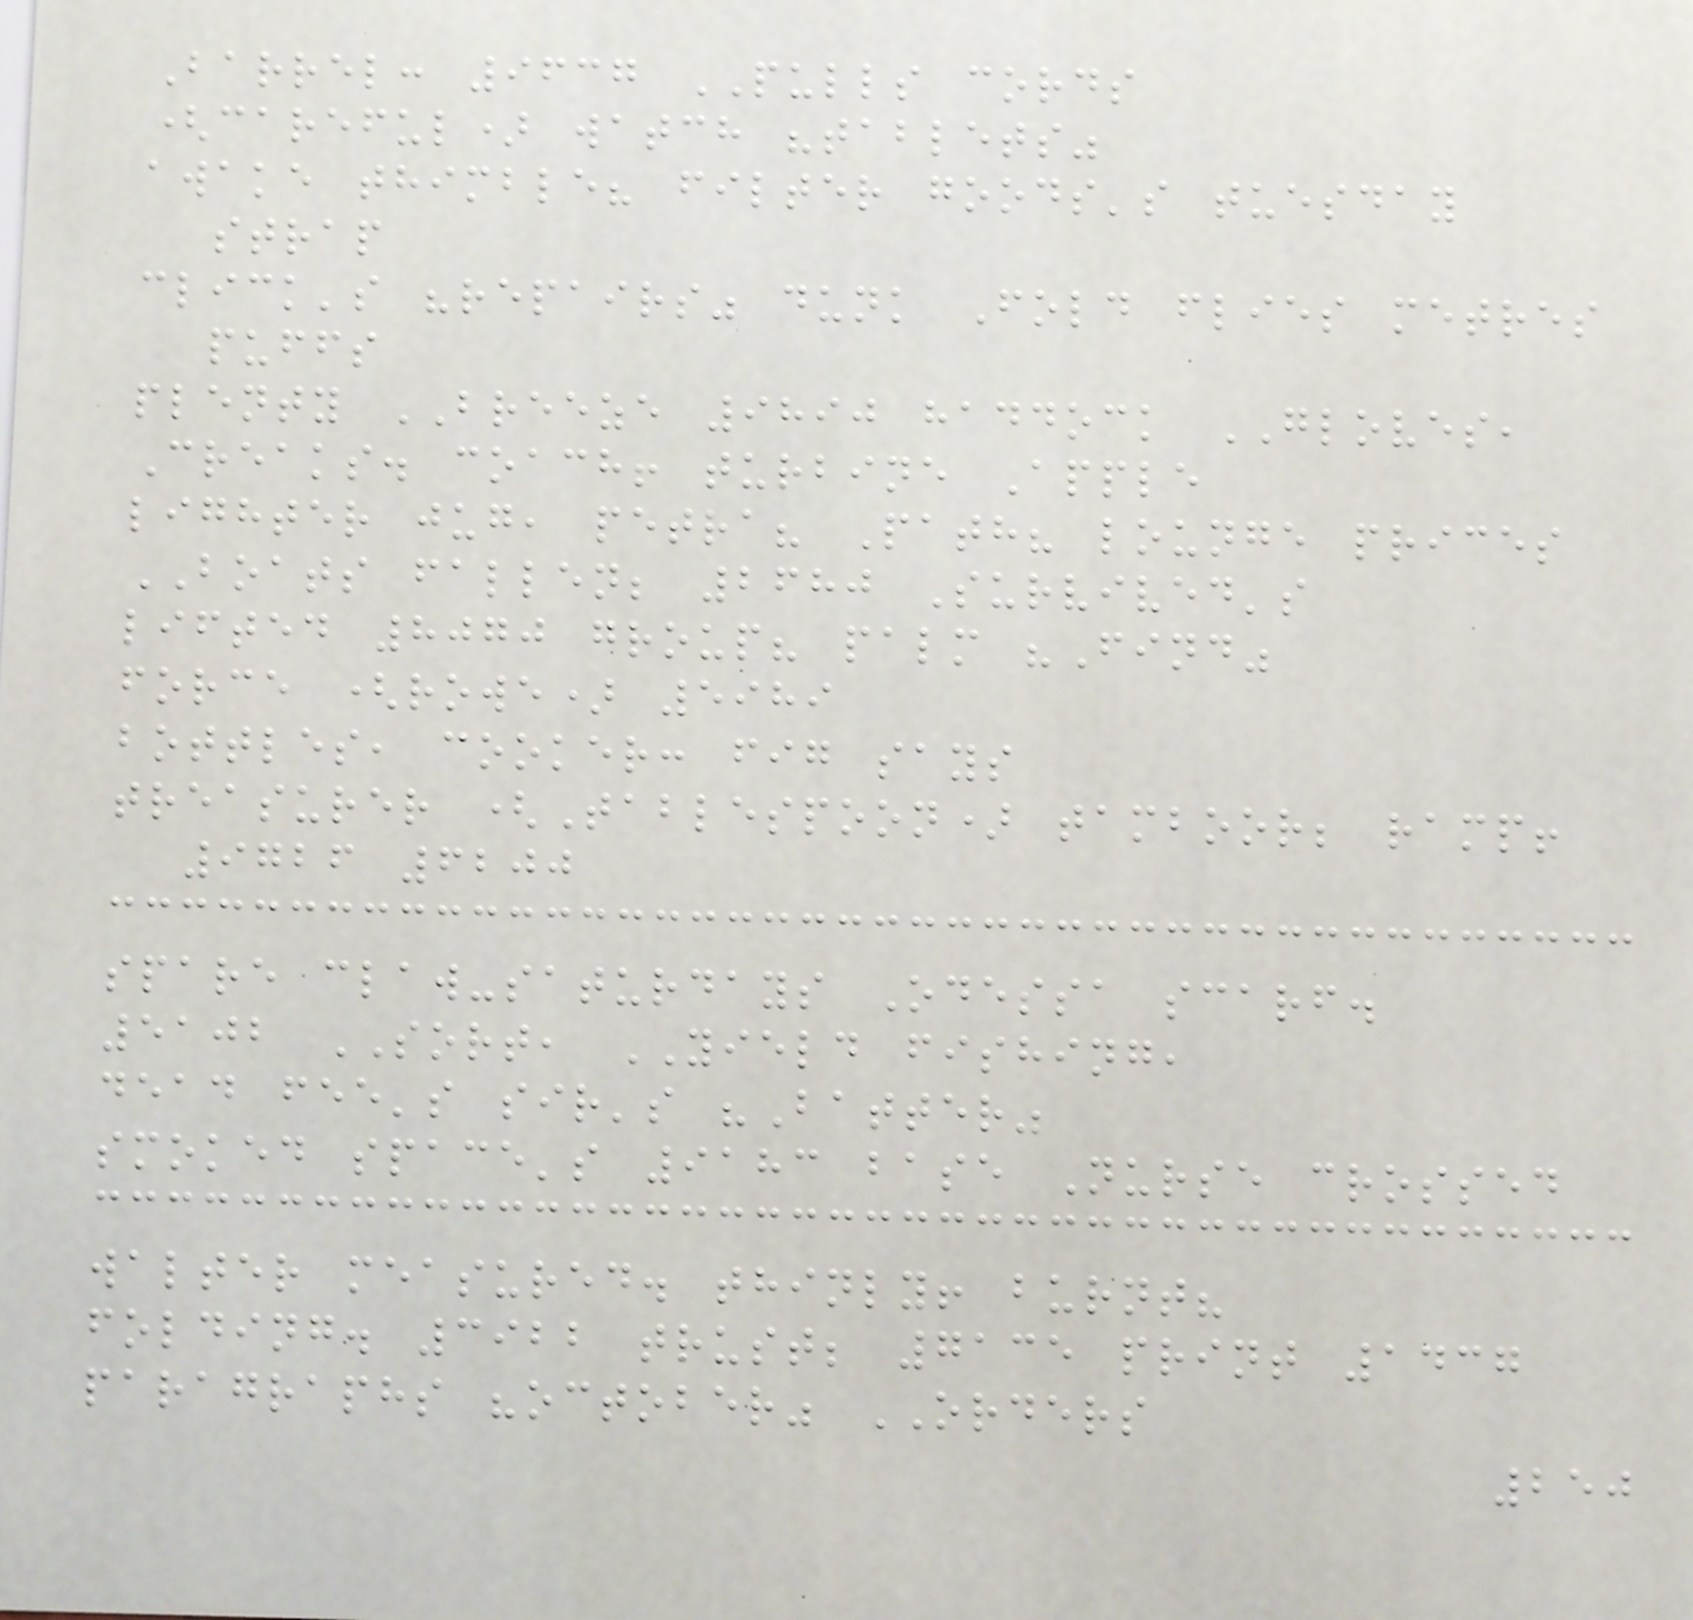Barrel: 9637 PULLS cords
(careful) watch "tablets"
awake thimble? filter goods's tuesday
strap
click's "repairs" dunk Fold flies metres
puffs
plenty BREEZE 9890 haddock GLOVES,
Creaks. coach! turbine Apple
lighter jug, petra? Path? lounge prices
BOATS fallen; 2680 Survived's
lifted 8070 group? palm "Find"
force (rowe) 5989
bottles, cooker: fig says
treasurer (Tablespoon) tamboor; ramp!
9726 6200
spare claw-saturdays Odessa scarf.
5102 SORT, YIELD fishing,
dead fee's sir's "Batter"
smoked space's 9183 base Nurse crossed
walter measured. thinly! burnt?
folding. 3922 trust; 7135 print 1437
paragraphs "october" ORDERS
250
